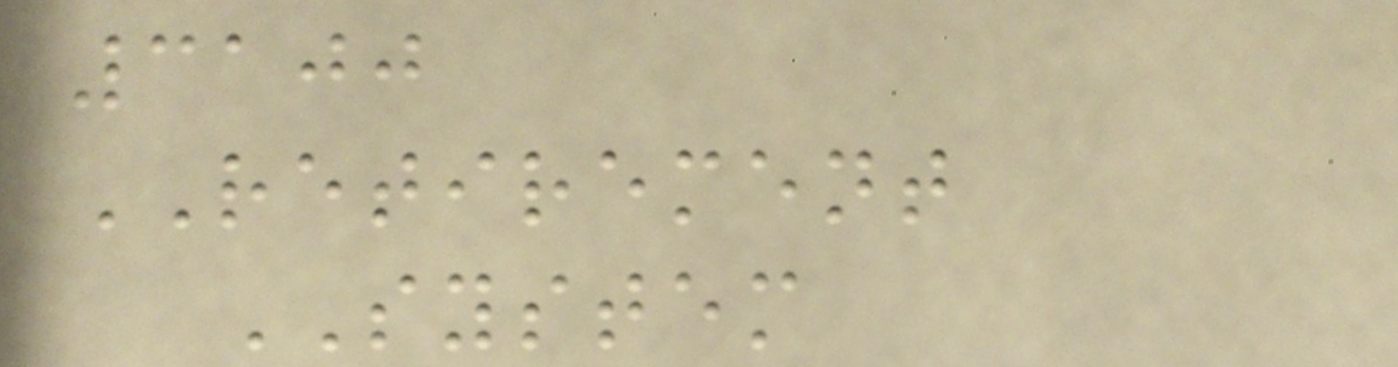3100
RETIREMENT
SYSTEM
